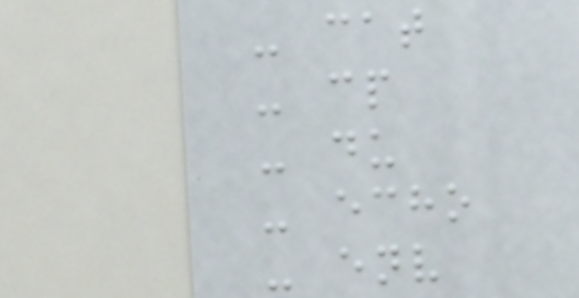- cat
- cp
- du
- echo
- env
